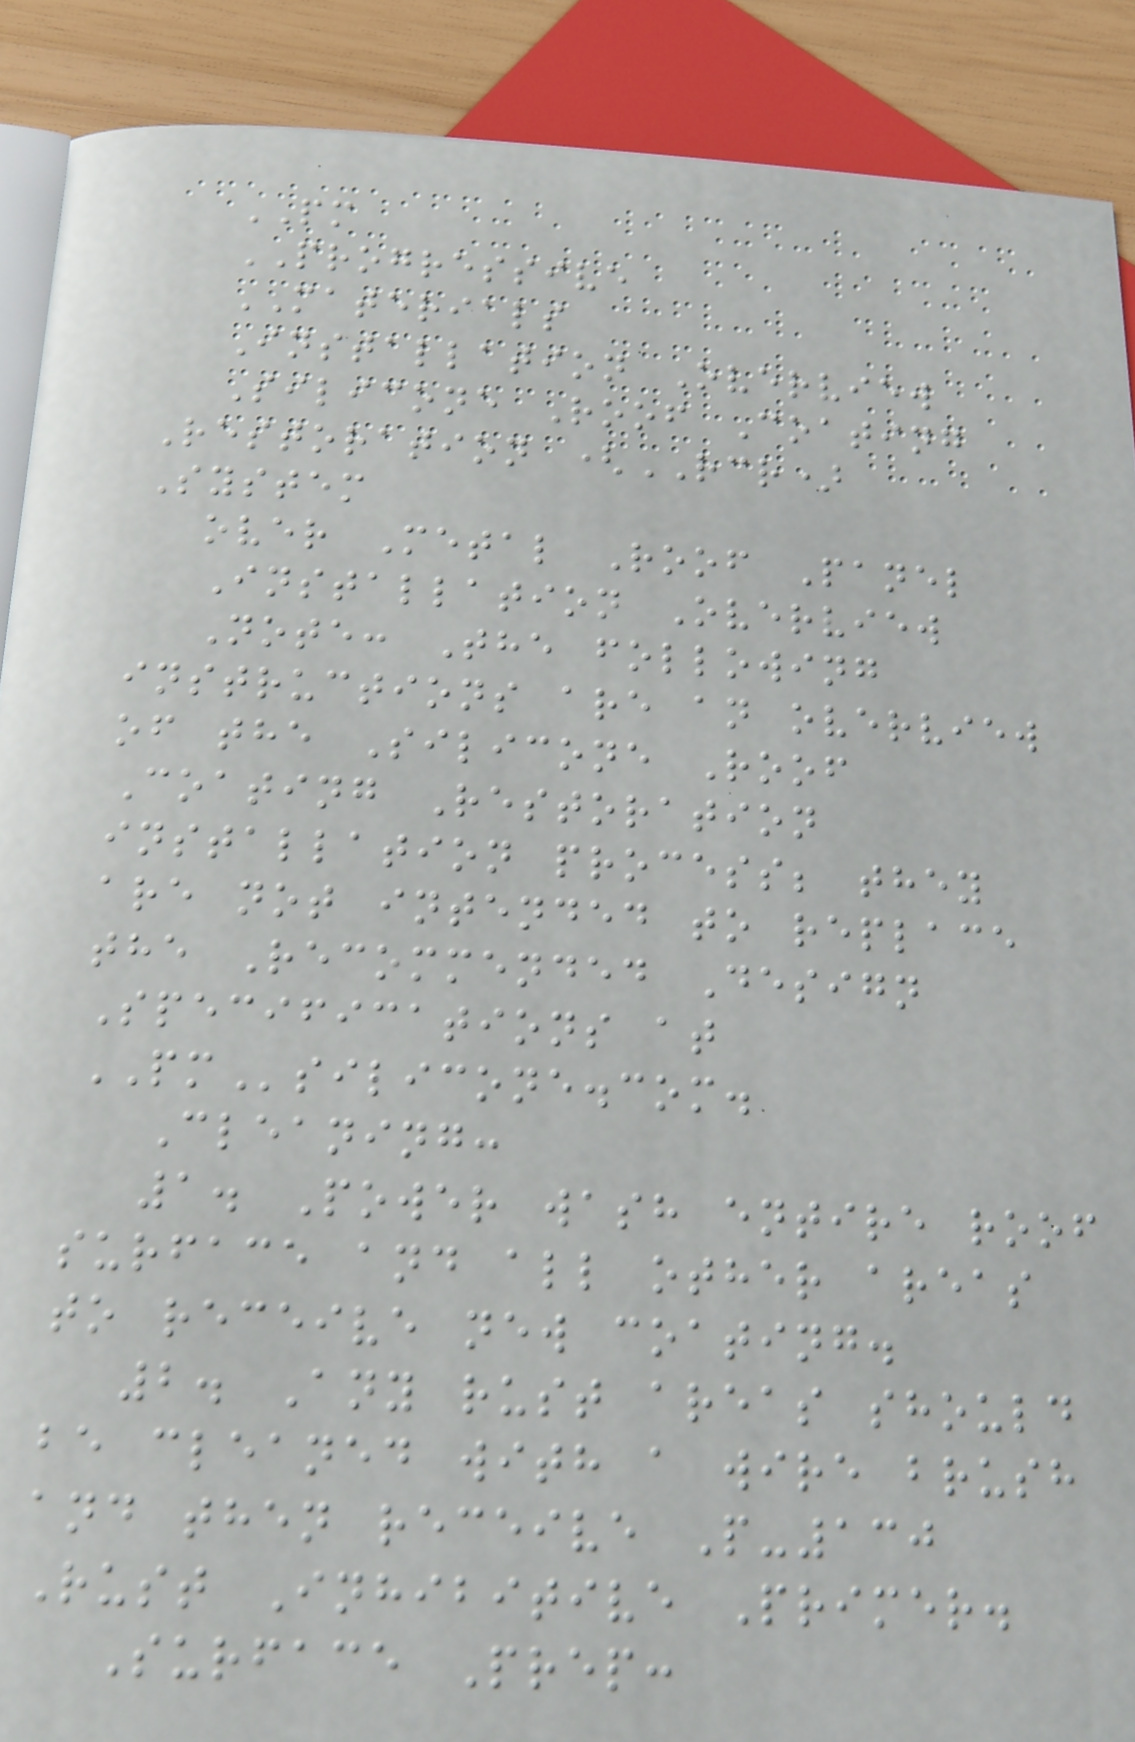PM
PROGRESSIVE
MATERIALS
Installation Overview
Silicone Roof Coating
Restoration (RCR)
System
over Metal Roof Panel
Installation Overview
Note: The following
instructions are an overview
of the Silicone Roof
Coating Restoration
installation process; they
are not intended to replace
the Recommended Design
Specifications at
PMsilicone.com.
Cleaning:
1. Power wash entire roof
surface and all other areas
to receive new coating.
2. Any rust areas should
be cleaned with a wire brush
and then receive P-130
Rust Inhibitive Primer.
Surface Prep:
